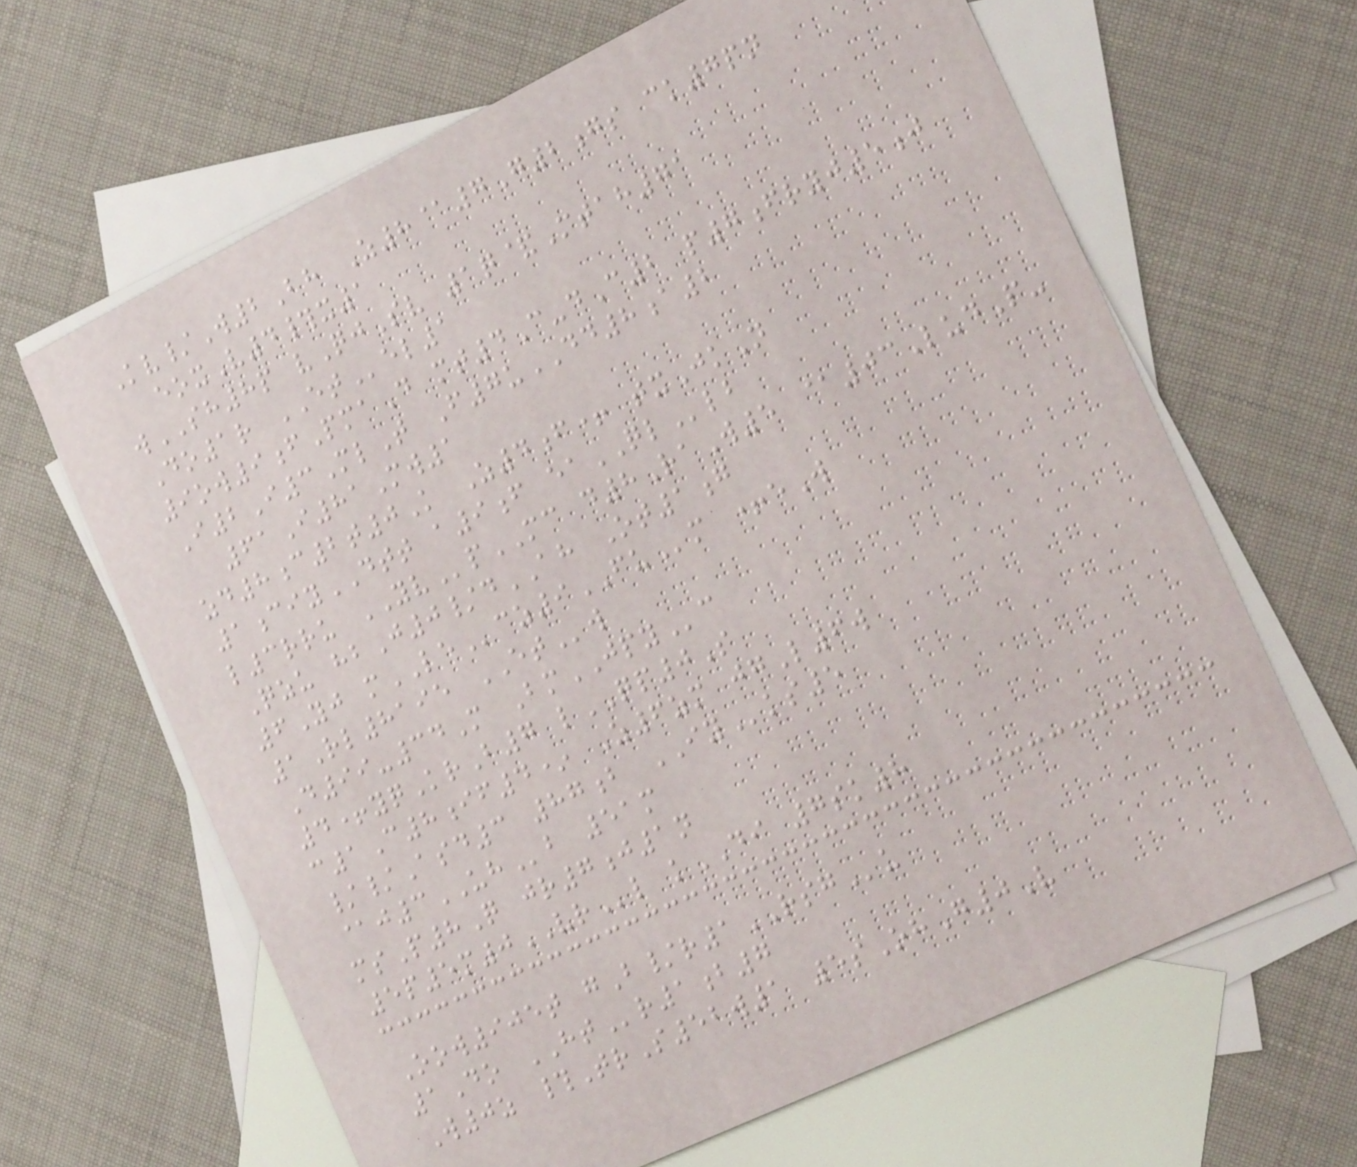Kv/W2Bh Z8@7G2gs ck7pn
eoxV4#x1
wSH8p vQjSv 1q&Mtah71
Do1r ETel1
9ow9fPmaD mt4C-dC2 p7fryj5j
I2I3MlT F7uDD8a2
61I81Mw1
zd8c2t0K Z4f+ txJkN
1ciyDTT a9f eaQLlb
l3rru YVpMC d8RaW5 @03LudP-
Qzu hbJ0/dAH Ot1g
6Yj mLEcz9FUm +eW
1Rl8195 ETw
D99-34M BmJPYc
4+yqKrB7 lQP0S
c1C8if4* Z6zm jgL6w
//Asd3 87b IYks5
@j3UHb 51m
msP8Q jr7j1n
5p5m0VRl kDI 7sk8
Oow905t gB/r1RSGu
1Do HTr1b7
W0z #TrS52w1 5sOhG0V
